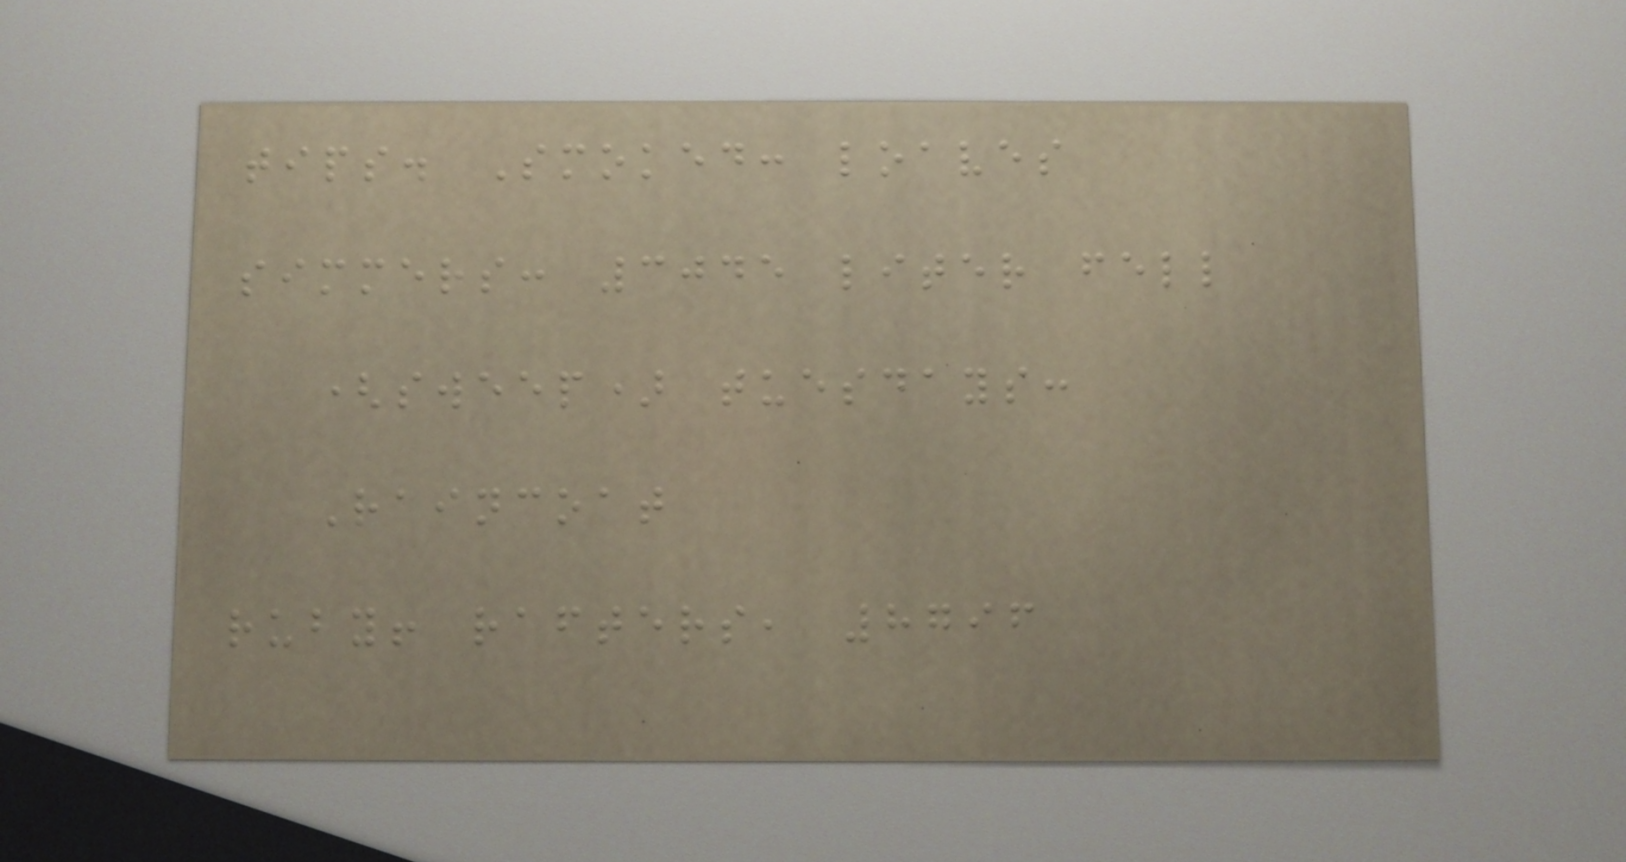tips. Smoked: loaves
simmers: 3045 liter fell
(sweep) tuesdays:
Raincoat
ruby! rafters, 8796
